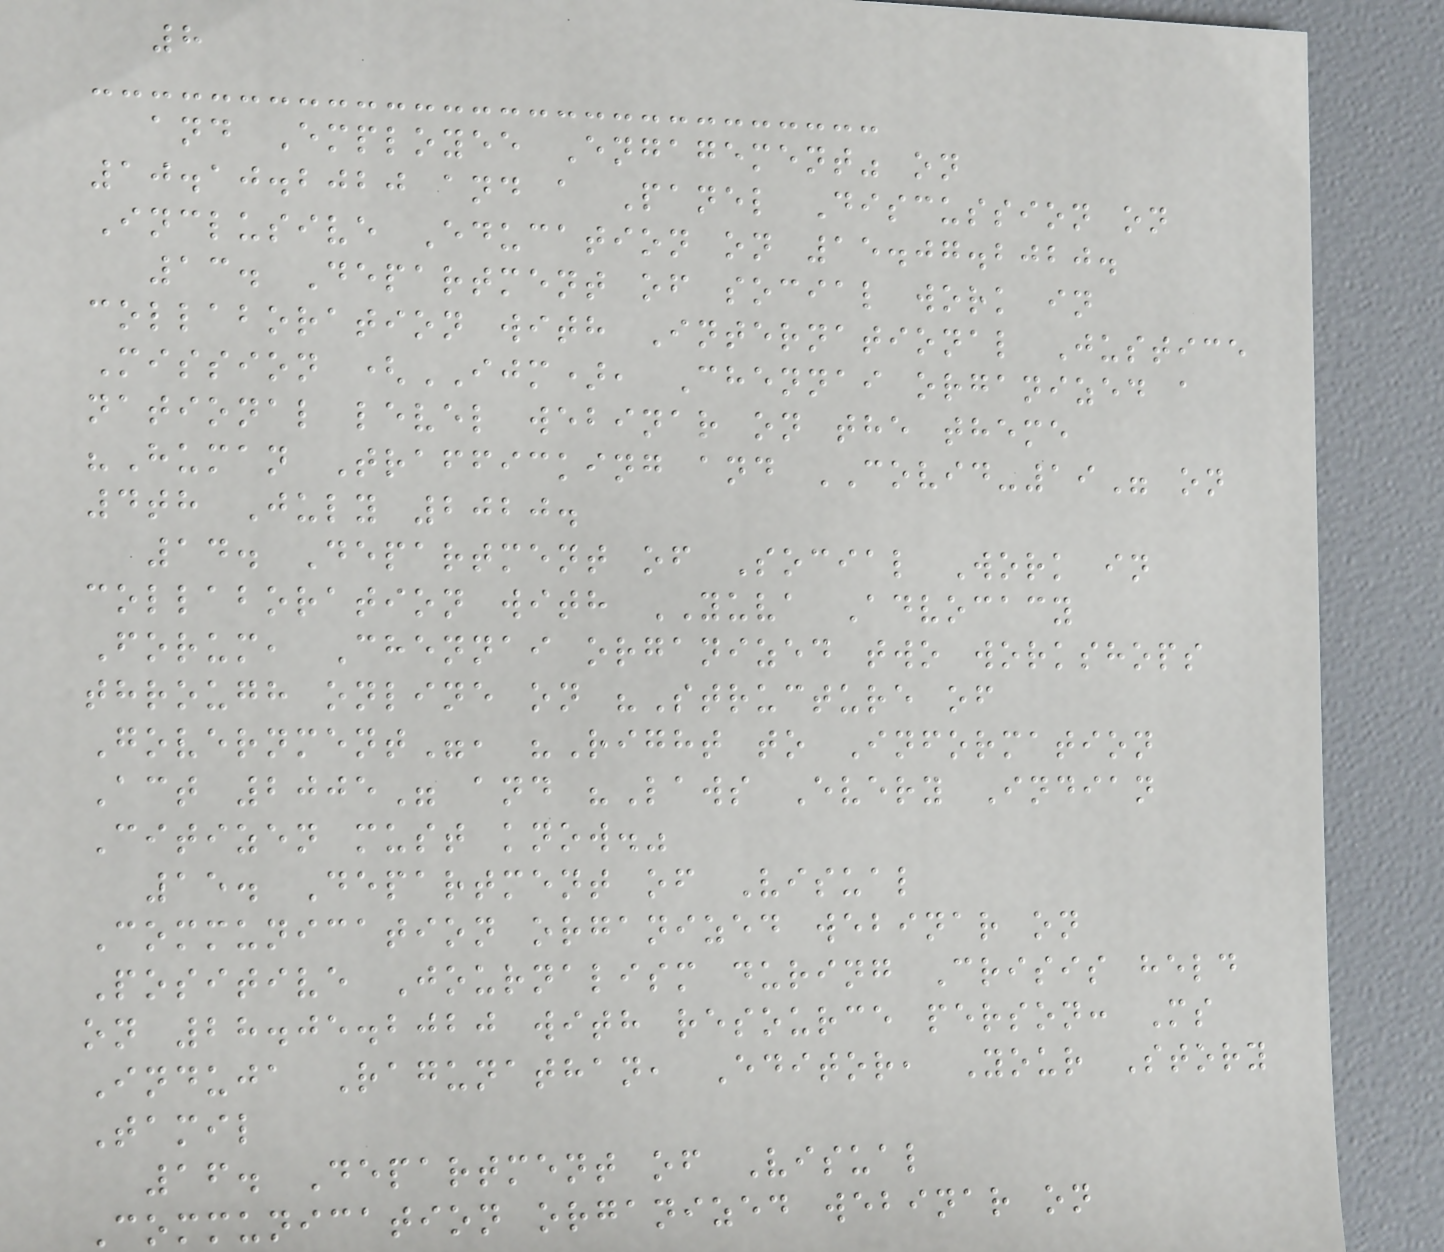8
and Employee Engagement" on
10.10.2020 and a Panel Discussion on
Inclusive Education on 15.07.2020.
13. Department of social work in
collaboration with International Justice
Mission (IJM), Chennai organized a
national level webinar on the theme
"Human Trafficking and COVID-19" on
4th July 2020.
14. Department of Social Work in
collaboration with YUVA Advocacy
Forum, Chennai organized two workshops
through online on "Structure of
Government", "Right to Information
Act 2005" and "Laws Every Indian
Citizen must know."
15. Department of Visual
Communication organized webinar on
Positive Journalism during Crisis held
on 28.05.2020 with resource person: Ms
Induja Ragunathan, Editor, Your Story
Tamil
16. Department of Visual
Communication organized webinar on
